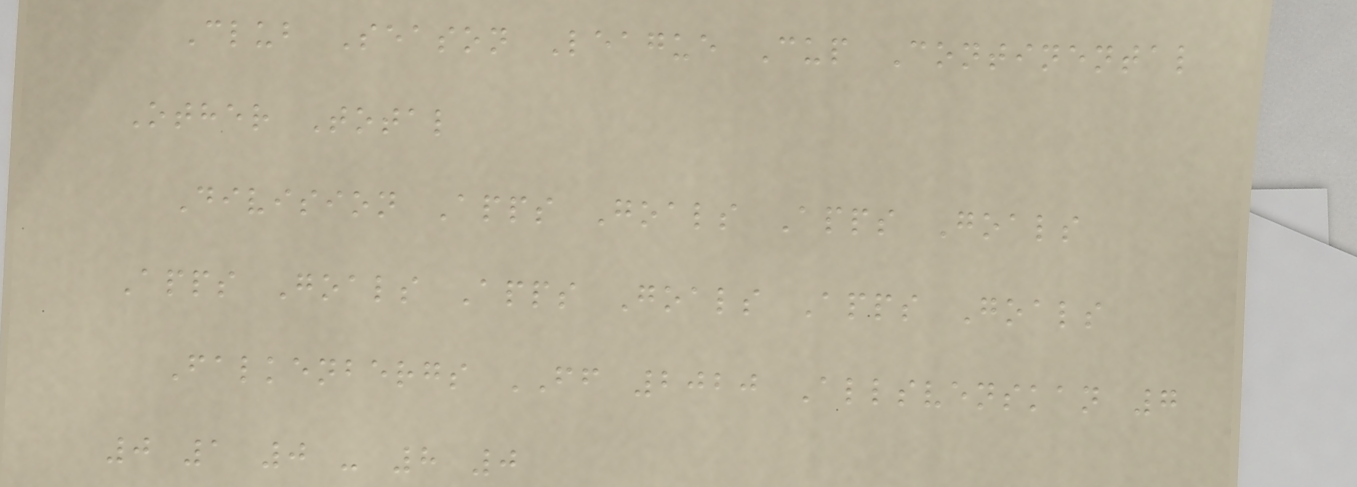Club Season League Cup Continental
Other Total
Division Apps Goals Apps Goals
Apps Goals Apps Goals Apps Goals
Falkenbergs FF 2020 Allsvenskan 7
0 1 0 - 8 0
